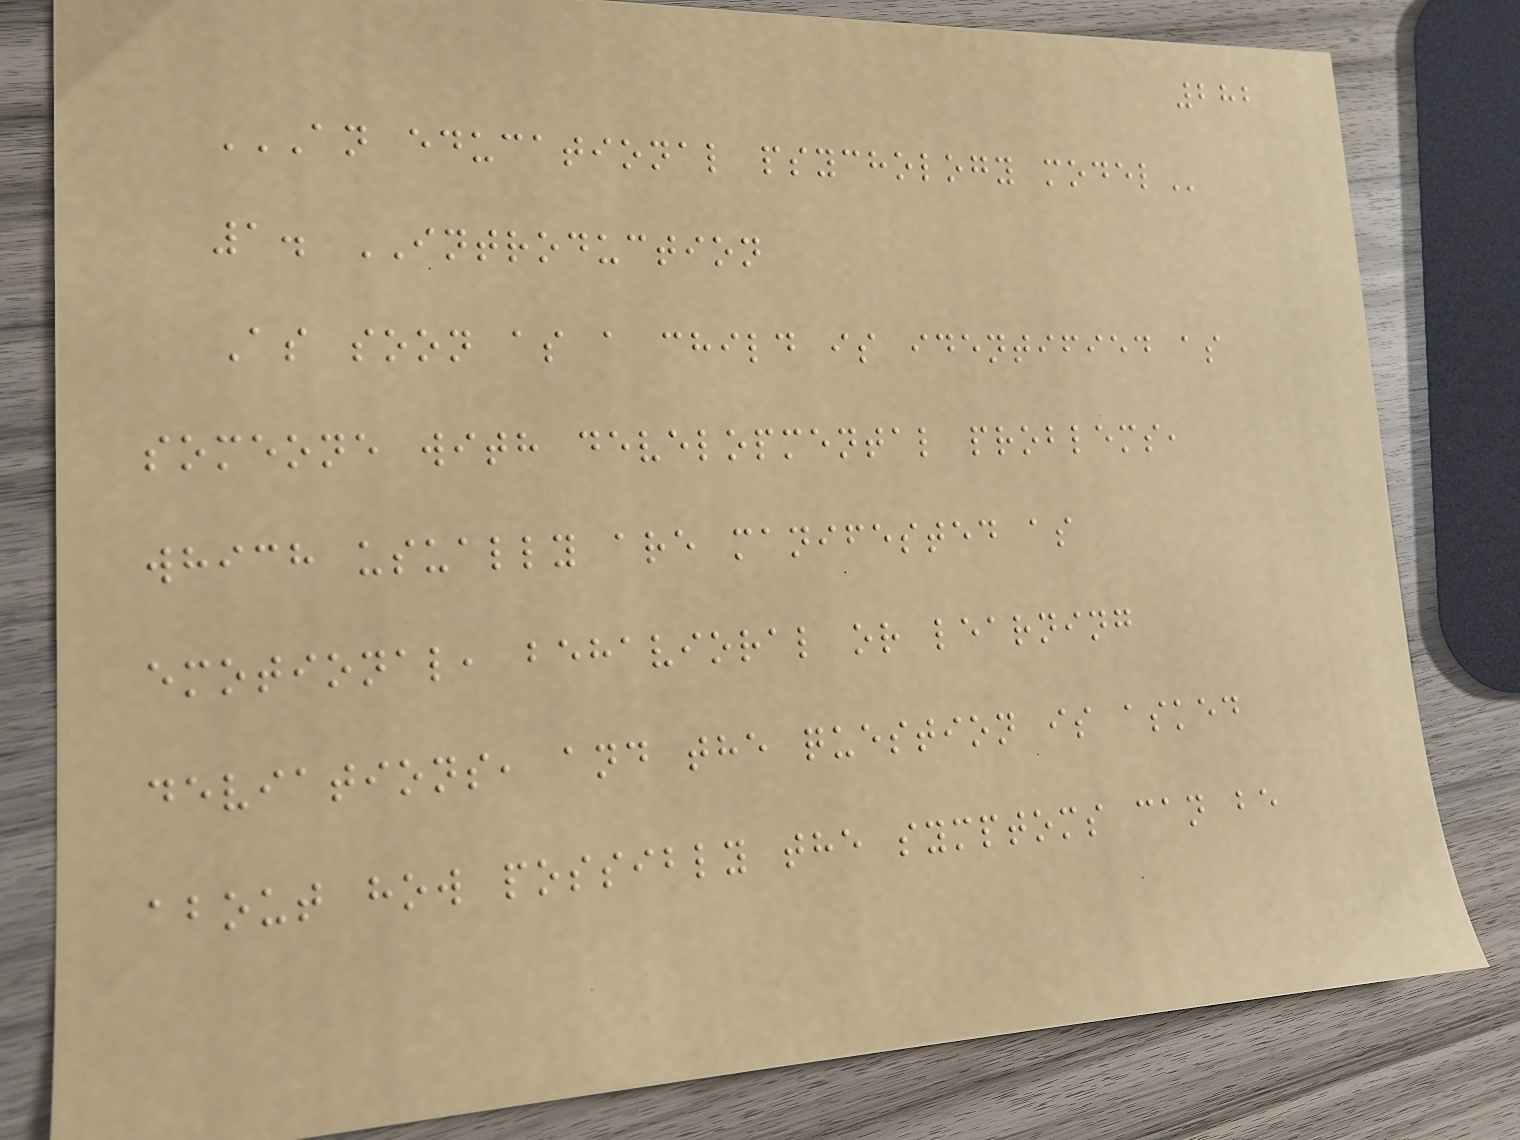282
AN EDUCATIONAL PSYCHOLOGY MODEL
1. INTRODUCTION
As soon as a child is identified as
someone with developmental problems,
which usually are manifested as
emotional, behavioral or learning
deviations, and the question is asked
about how possibly the symptoms can be
